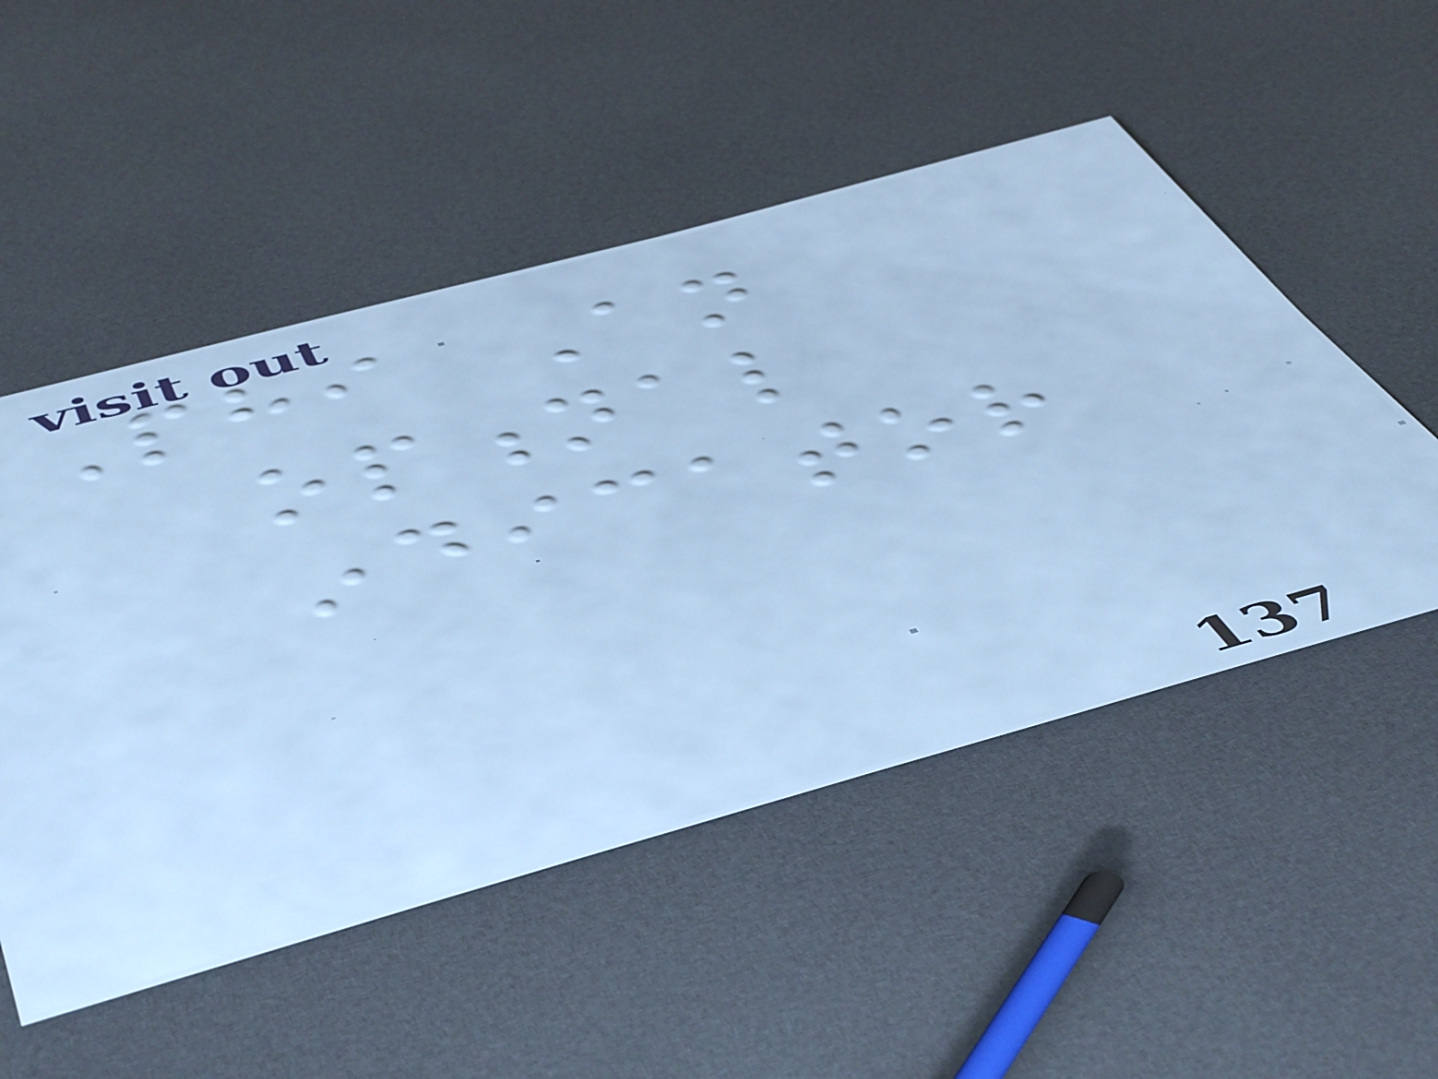Phi An
optional
indicator
